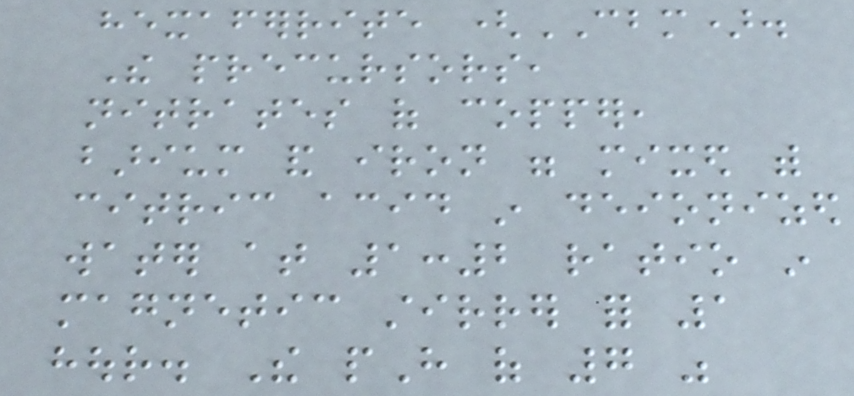hexaferrite (CBM).
The precursors,
nitrates of copper,
barium and iron were mixed with
citric acid in deionized
water at 1:2 ratio in
magnetic stirrer for 1
hour. The pH of 7 was
